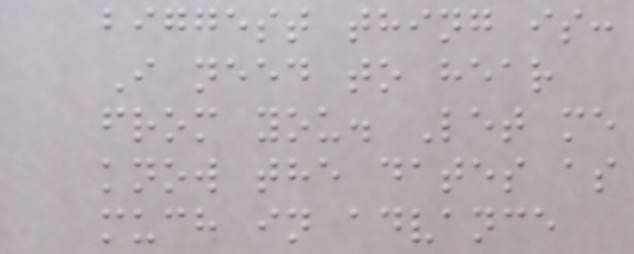biggest thing is:
I need to hear
from you. Let me
know the dates as
much in advance
